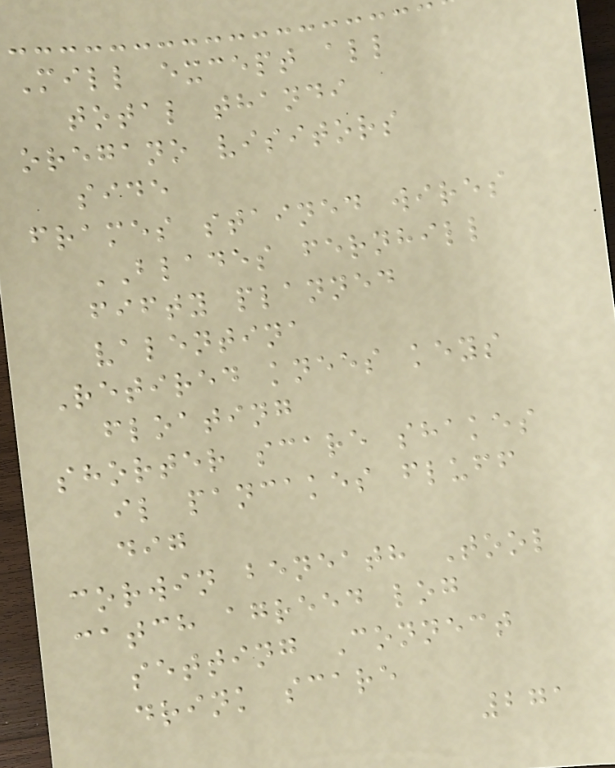Mill except all
total thandi
oregano visitors
side
frames stained wires
BLADES fernhill
fifty planned
valentina
Retired knees keys
floating
shorter scare shakes
il pancakes fluff
dig
corwin beneath Tool
catch agreed log
setting Connect
drink scare
271
